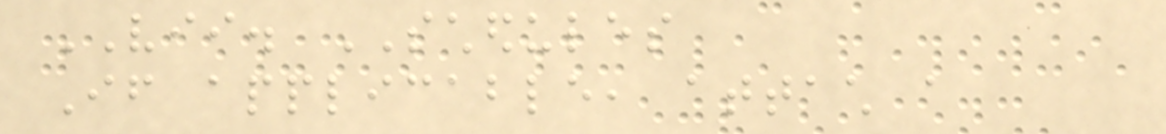VII. SCHEDULES
If applicable, attach a
